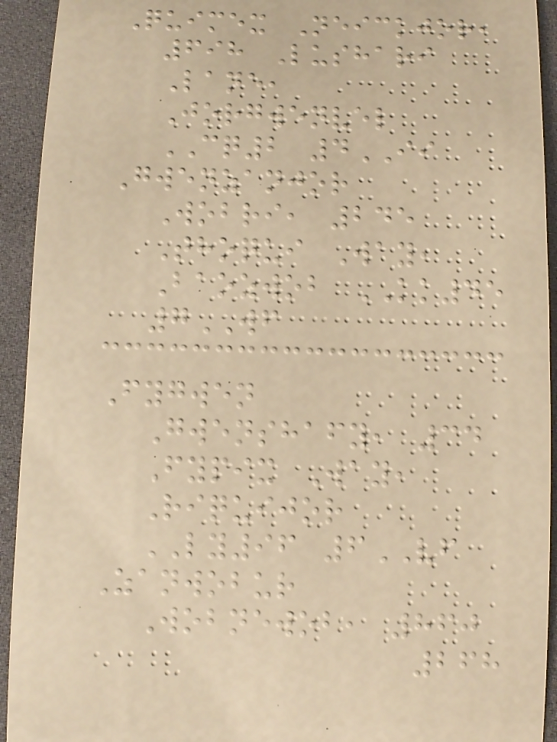Quimex Neickjor,
698 Lushari
Lane,
Jorgwenvel
CQ2 4II
Gwenzanjor
Wobri, 245
Thoqui Way,
Baozwob KK45
7WF
Fygwen
Gwenshafy, 34
Fypix Way,
Riquijor
LY96 6VF
Zanwobur
Wobnewob, 860
268
